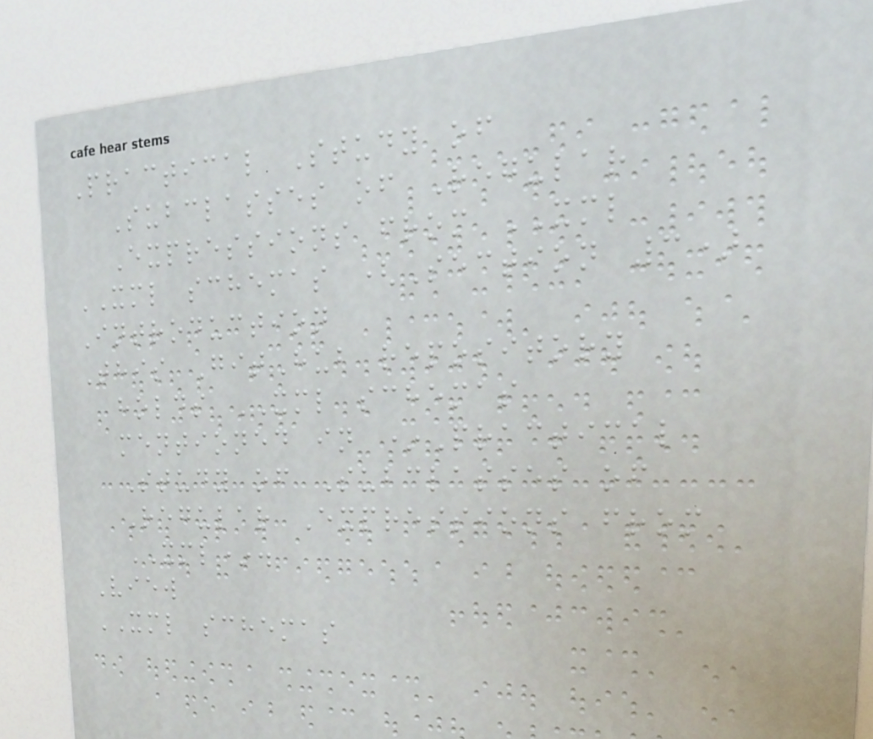Practical Study of
Subclasses of Regular
Expressions from XML
XML schemas (Section 3)
Introduction
This GitHub repository
holds XML schemas
mentioned in *Practical
Study of Subclasses of
Regular Expressions from
XML*.
View
XML schemas
